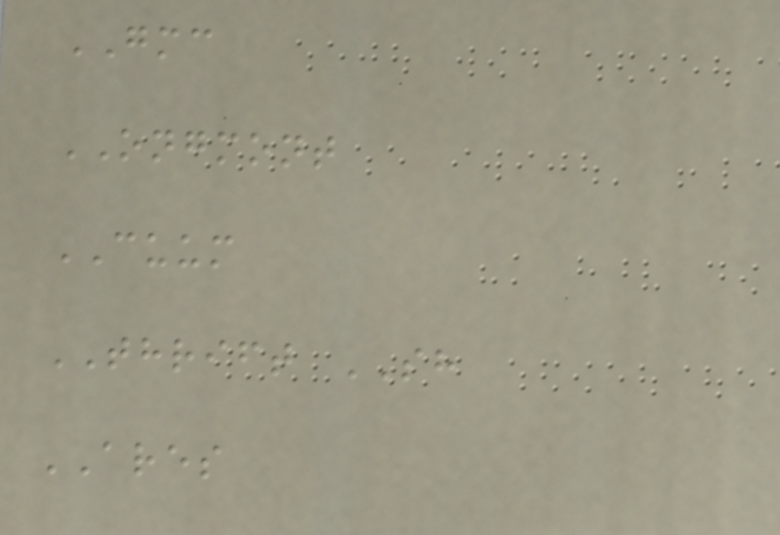GMC
ONGMONT
CUUM
THRIFT SH
ARES
